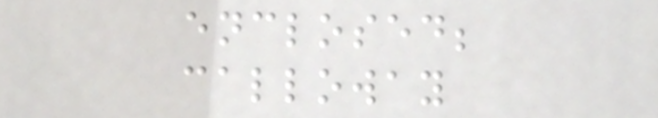enclosed;
calloway
